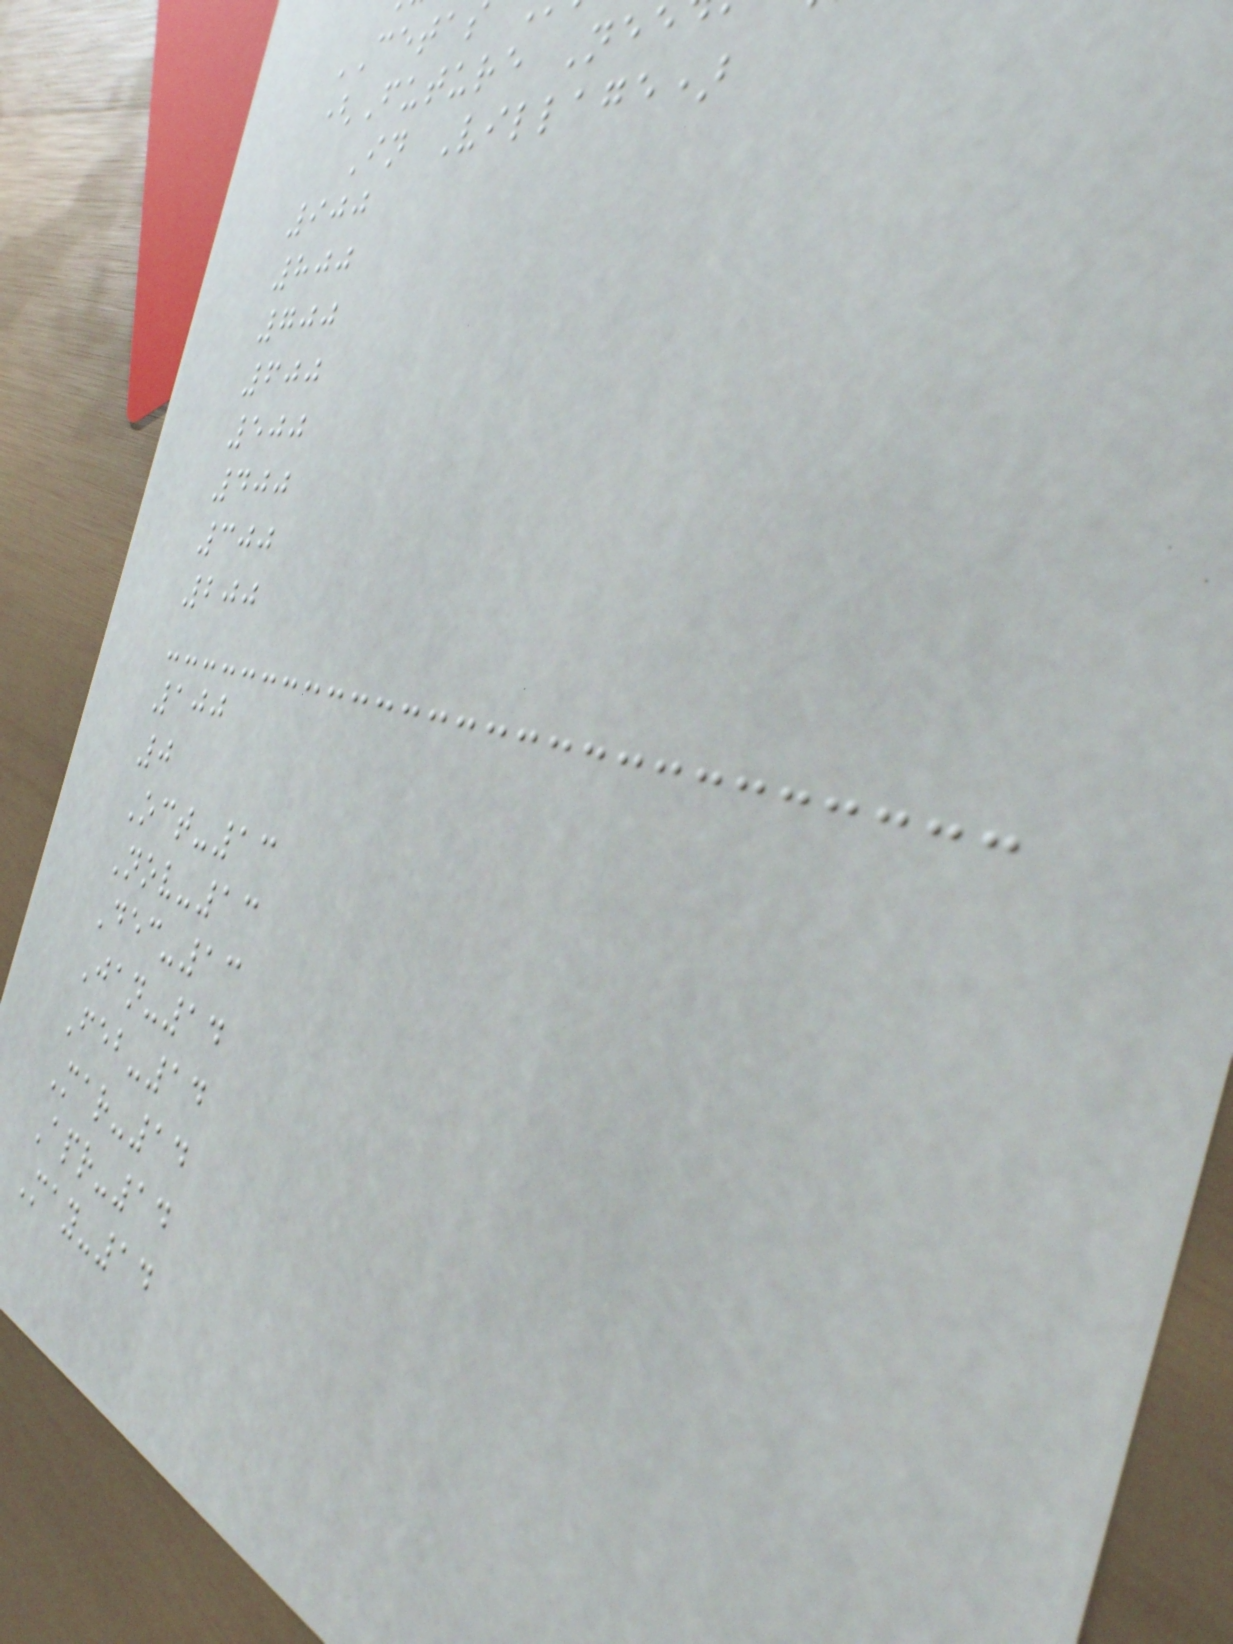CETAS
(Future Nee
In Village)
900
800
700
600
500
400
300
200
100
0
Oct-13
Nov-13
Dec-13
Jan-14
Feb-14
Mar-14
Apr-14
May-14
